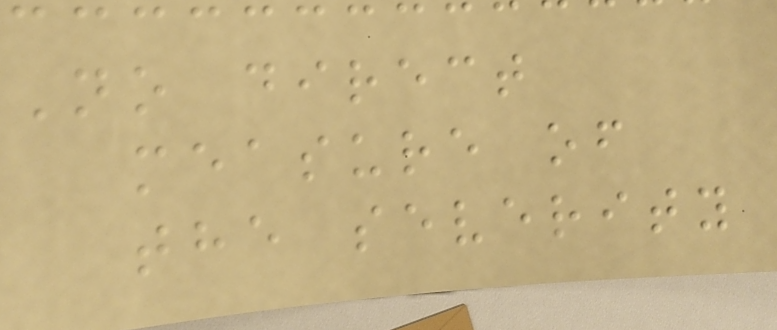No direct
measure of
the severity
